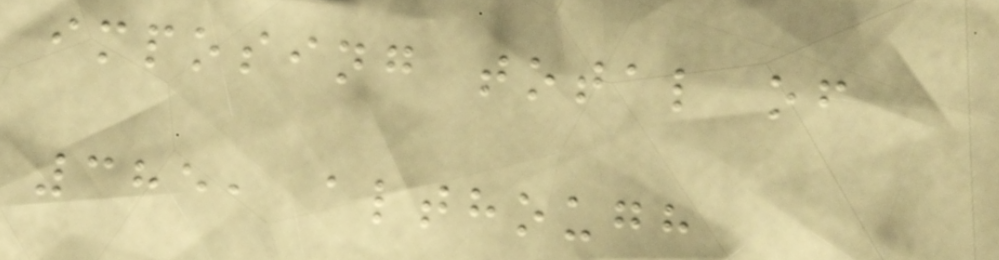imposing total of
385, although
